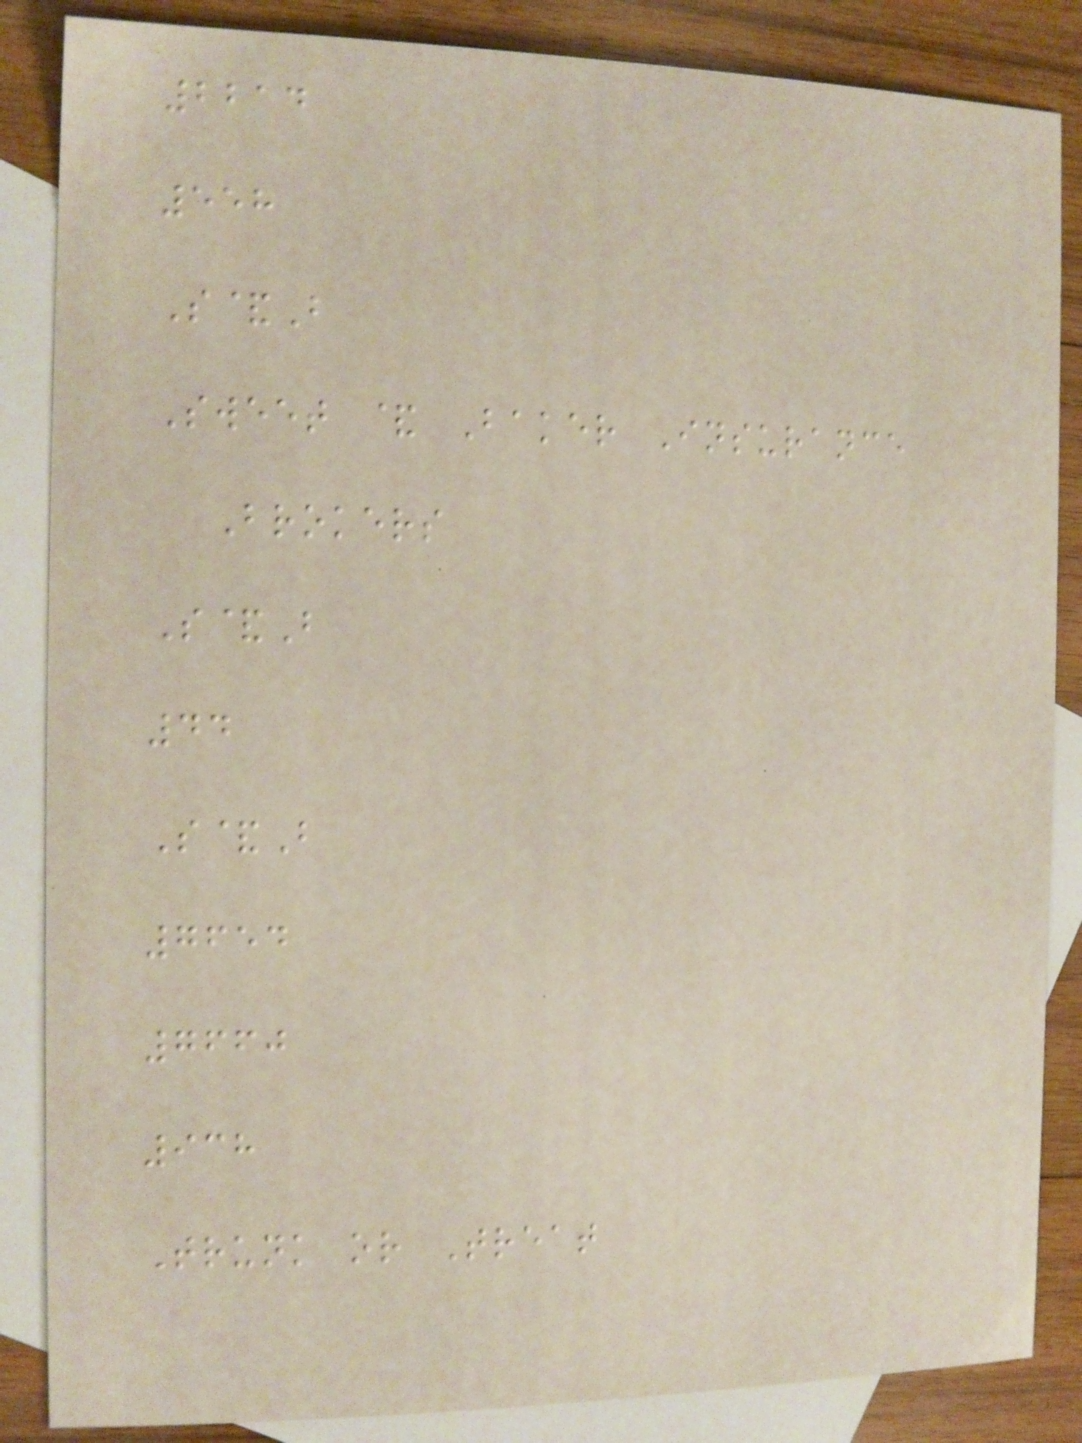2214
558
S&B
Sweet & Baker Insurance
Brokers
S&B
44
S&B
7654
7660
938
Trunk or Treat
